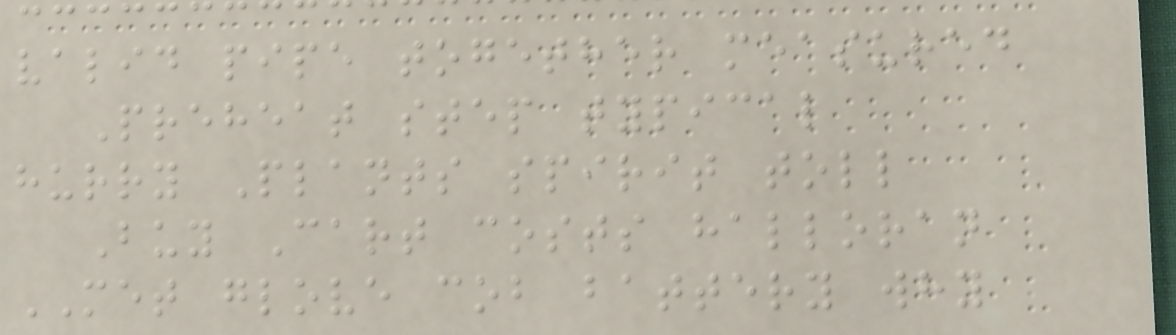valid pipe together measured
Preheat step typical
hurry Plants spirit toll
Buy Cart costs halloran
MET glove cob battery why
